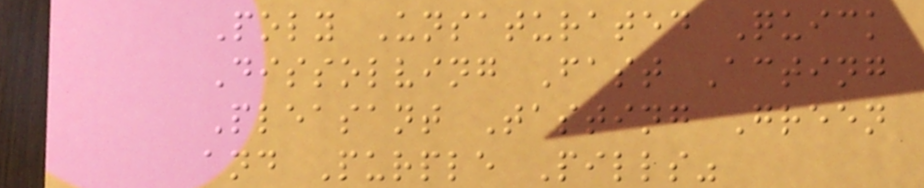Poly Unsaturated Quick
Dissolving Fast Acting
Pleasant Tasting Green
and Purple Pills"
